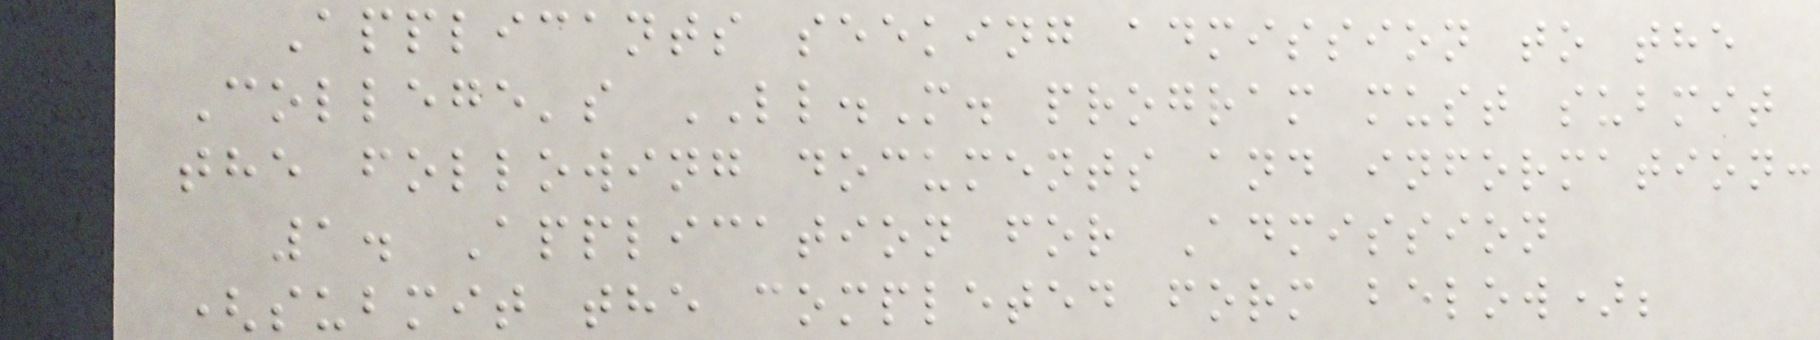Applicants seeking admission to the
College's LL.M. program must submit
the following documents and information:
1. Application for Admission
(submit the completed form below);
